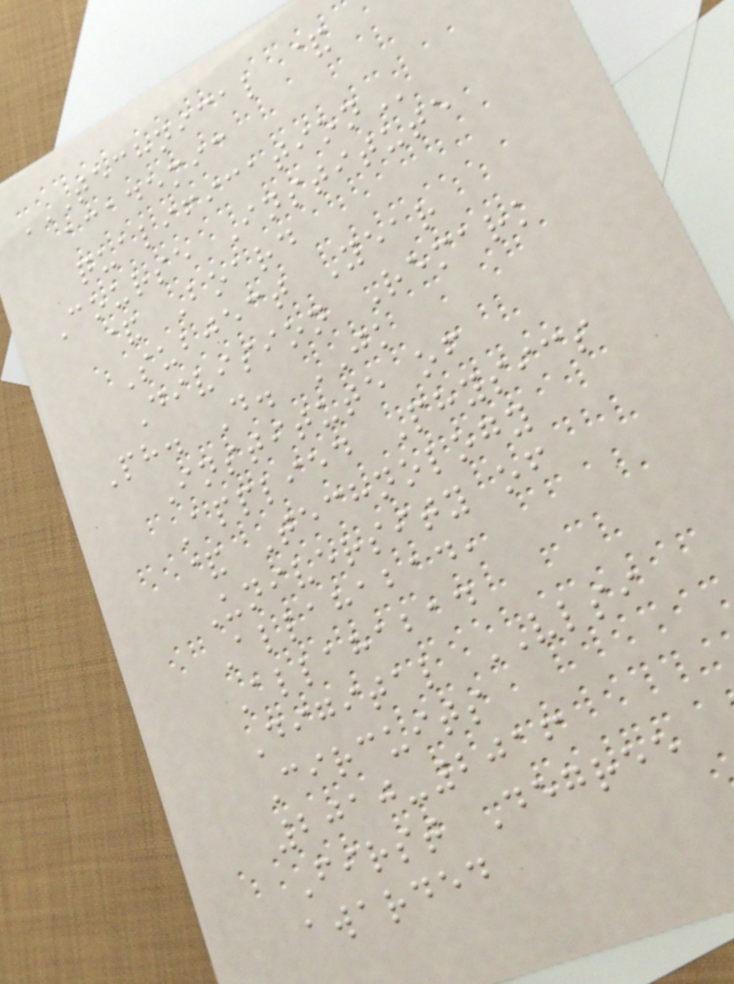TECHNICAL &
ACADEMIC
QUALIFICATION
Course Institute
& Board
Subject Year
Division Remark
Ph. D. JK
Institute of
Applied Physics
& Technology
University of
Allahabad,
Allahabad
Digital VLSI
Circuits
2010-2016
First Degree
awarded
